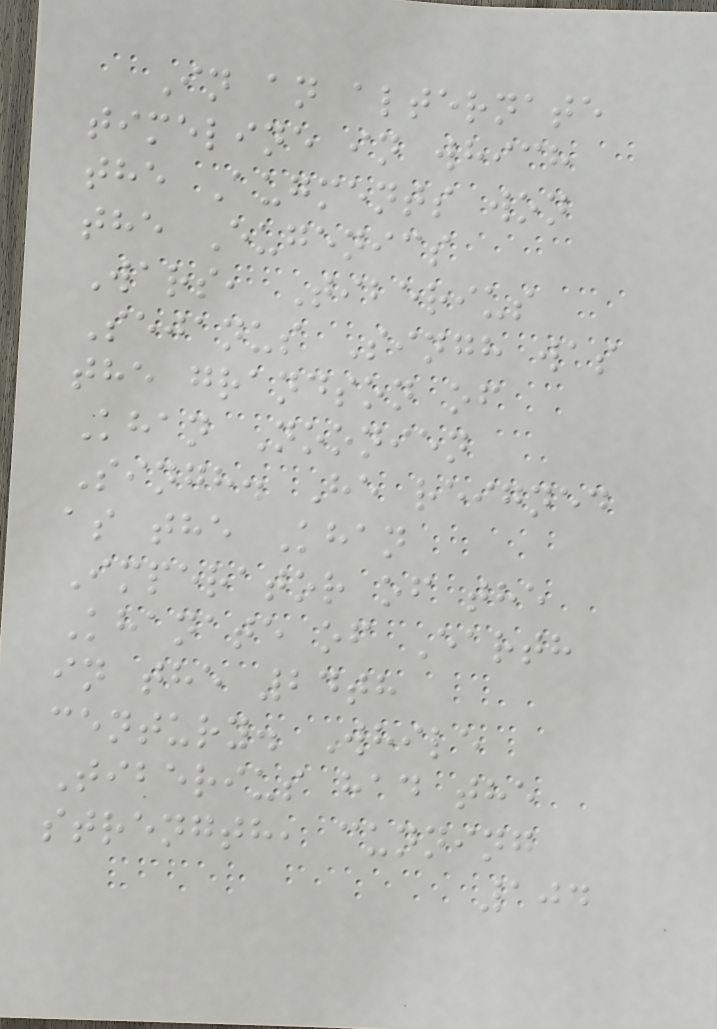In an alternate
timeline in which
the Augments won
the Eugenics
Wars, Tiberius
Sejanus Singh was
the grandson of
Khan Noonien
Singh. He reigned
as the Khan
Imperator of the
Khanate of Earth
in the 24th
century. While
Tiberius had the
strength, cunning
104
